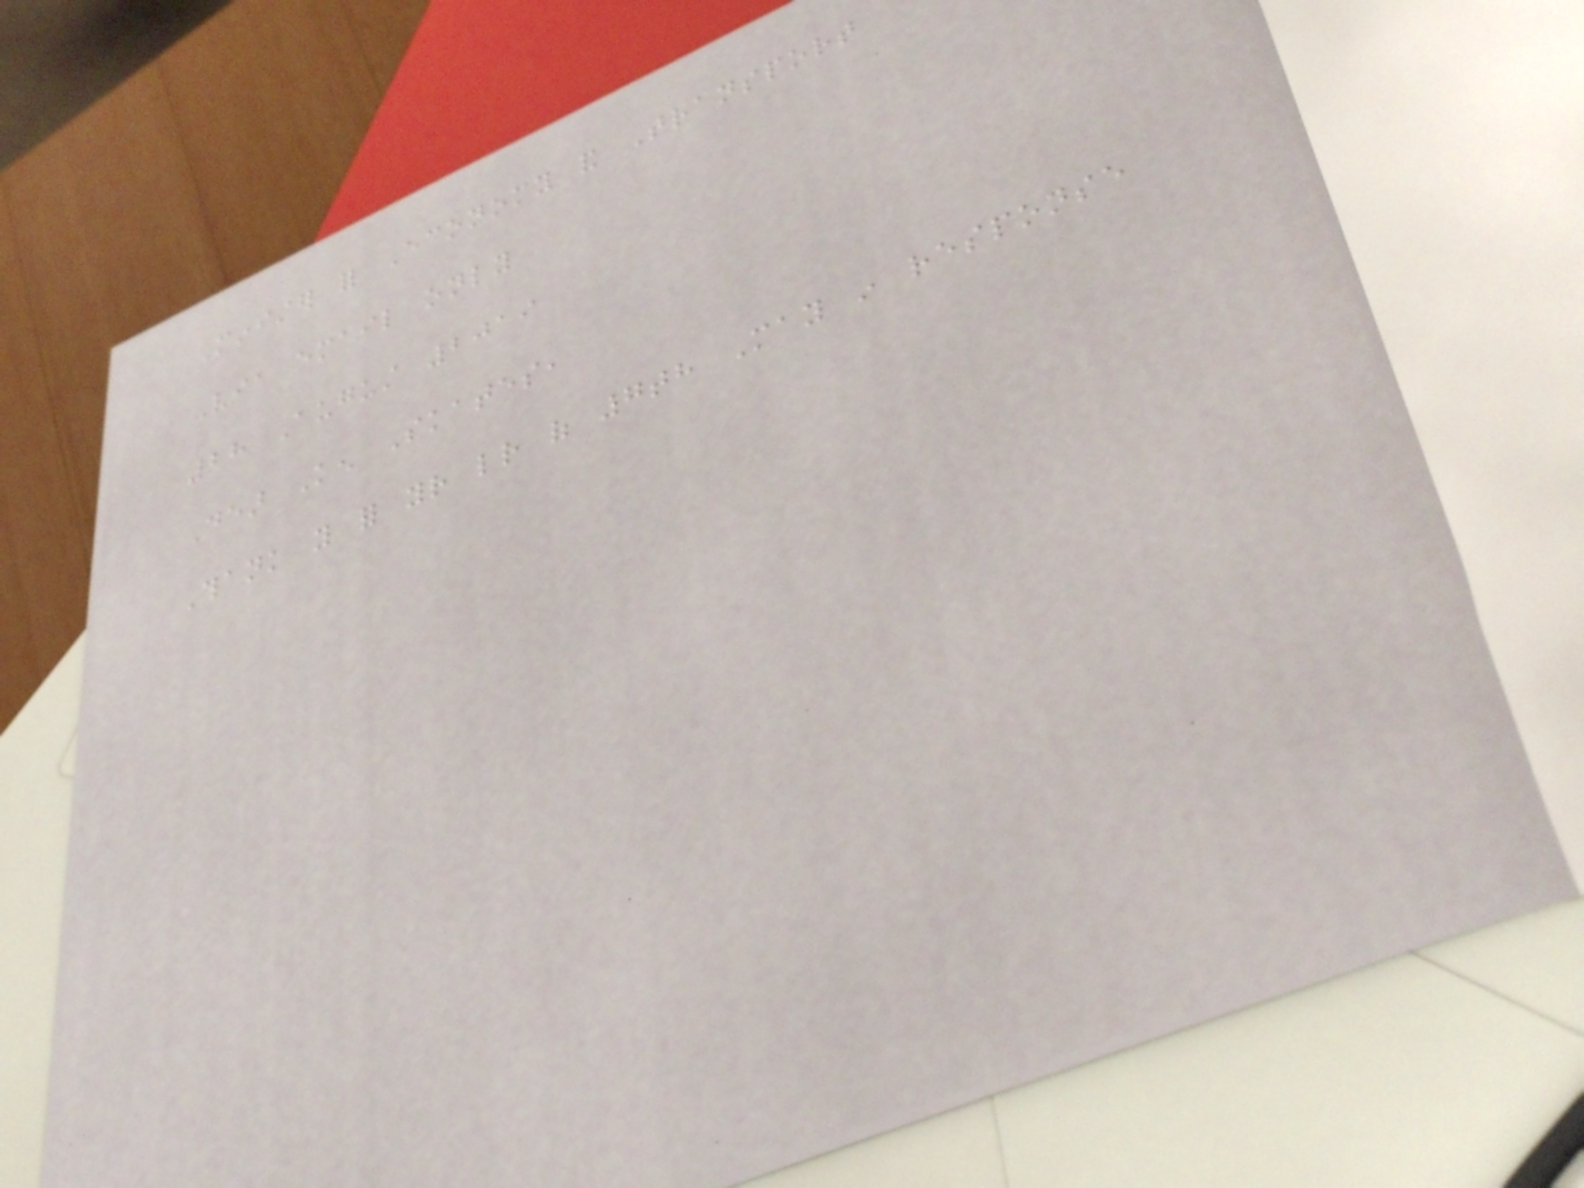Minister for Economy and Transport
Via email only
28 August 2019
Dear Ken Skates,
Thank you for your letter of 7th May in response
